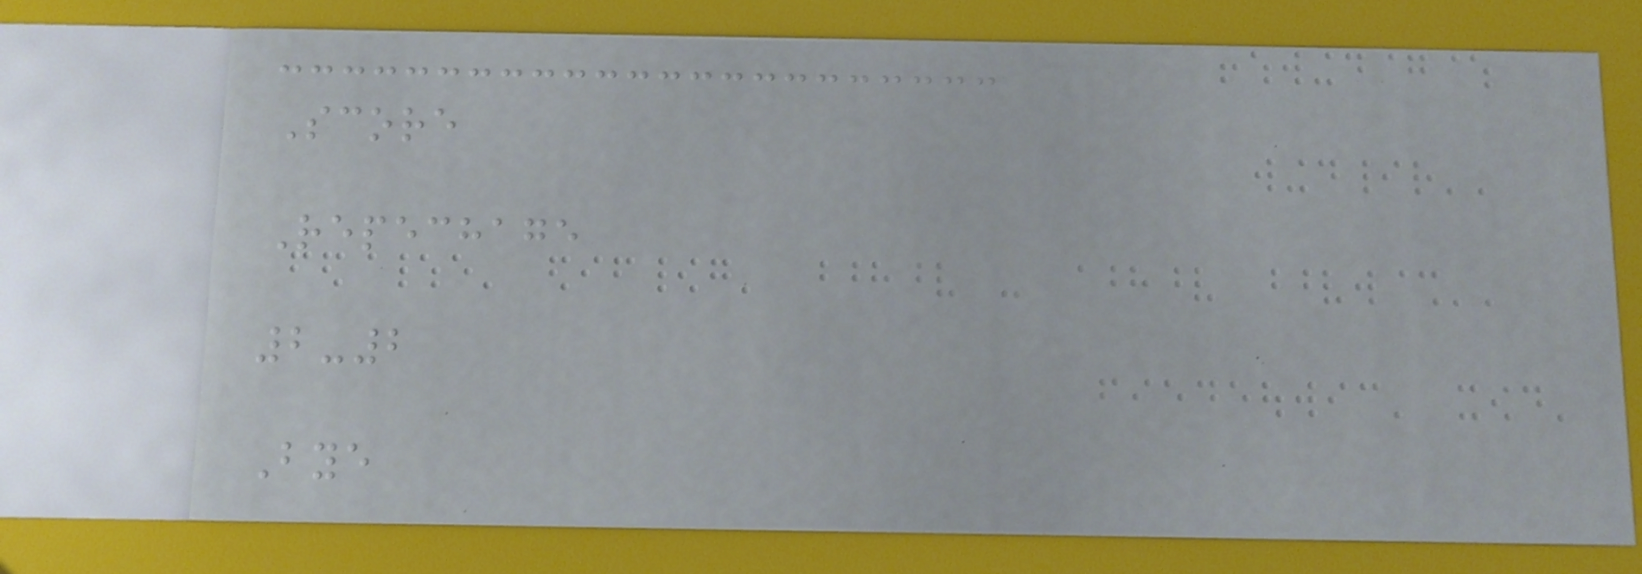Score
Repechage
2-2
Bye
